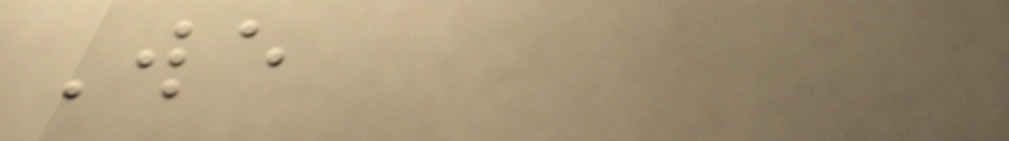We
